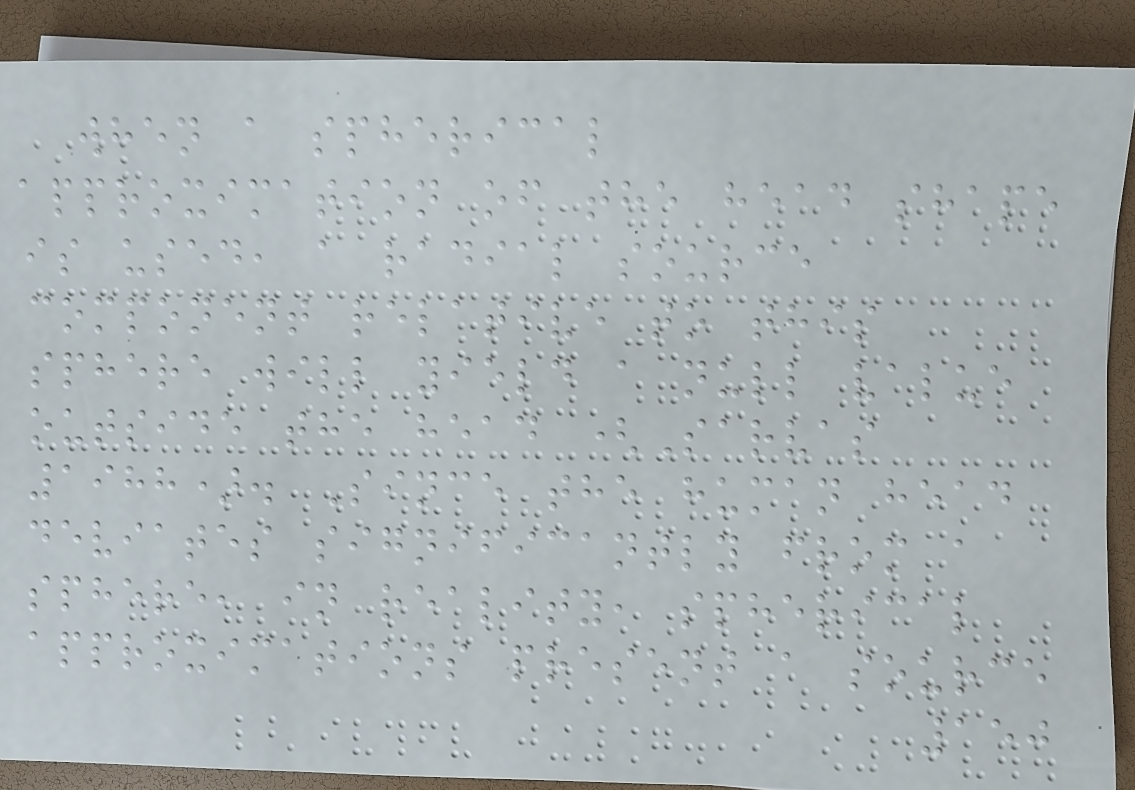when a spherical
approximation of the head shape
is used, a radial source
component relative to this
sphere will yield a null value
outside the head (Sarvas
1988). Since the human head
deviates significantly from a
sphere, in reality, spherical
approximations present a source
150
